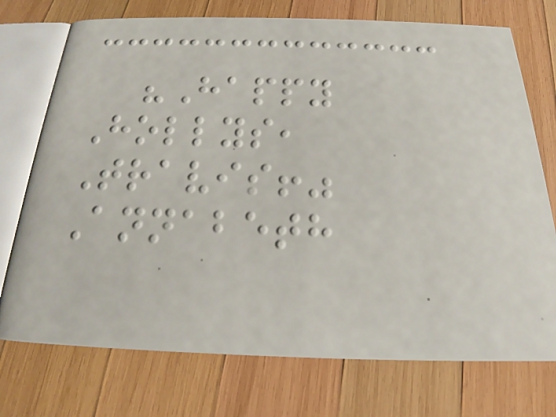"Happy
Hollys,
Travis!"
Annabeth
